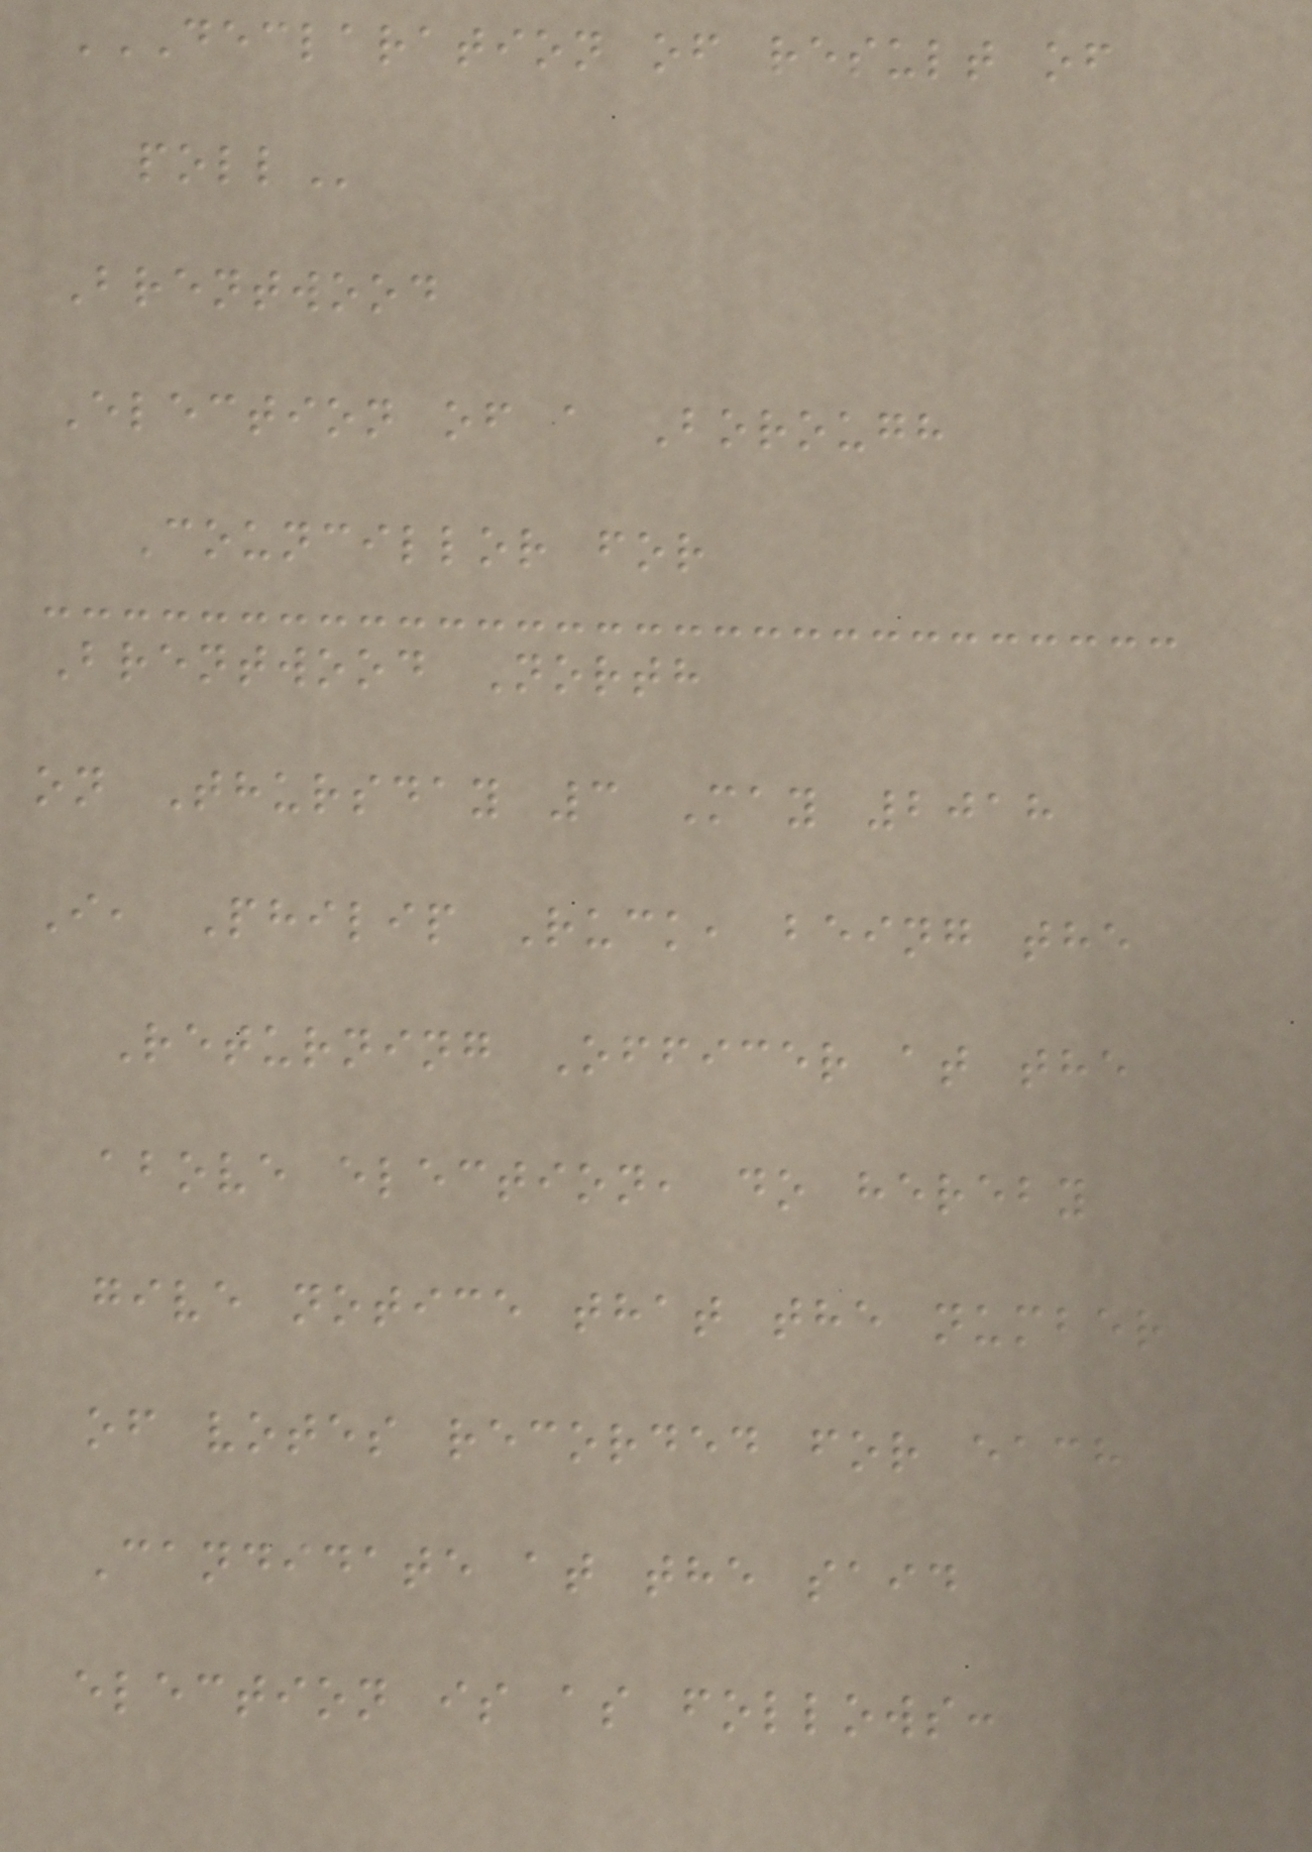DECLARATION OF RESULT OF
POLL
Brentwood
Election of a Borough
Councillor for
Brentwood North
on Thursday 3 May 2018
I, Philip Ruck, being the
Returning Officer at the
above election, do hereby
give notice that the number
of votes recorded for each
Candidate at the said
election is as follows:
